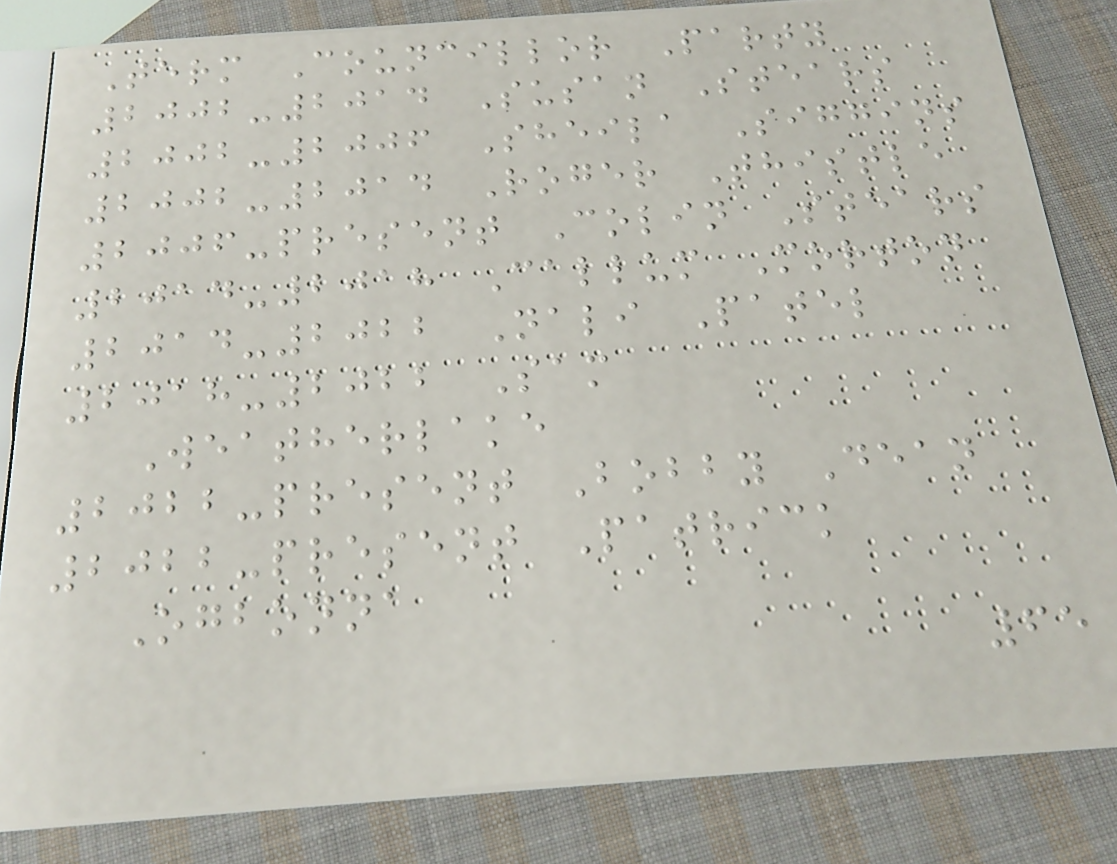Term Councillor Party
2002-2014 Susan Stears
2002-2006 Sheila Siggins
2002-2014 Roger Thistle
2006-present Colin Stears
2014-2018 Callum Morton
2014-2022 Nali Patel
2018-2022 Sam
Weatherlake
2022-present Bobby Dean
2022-present Patrick
Ogbonna
65
